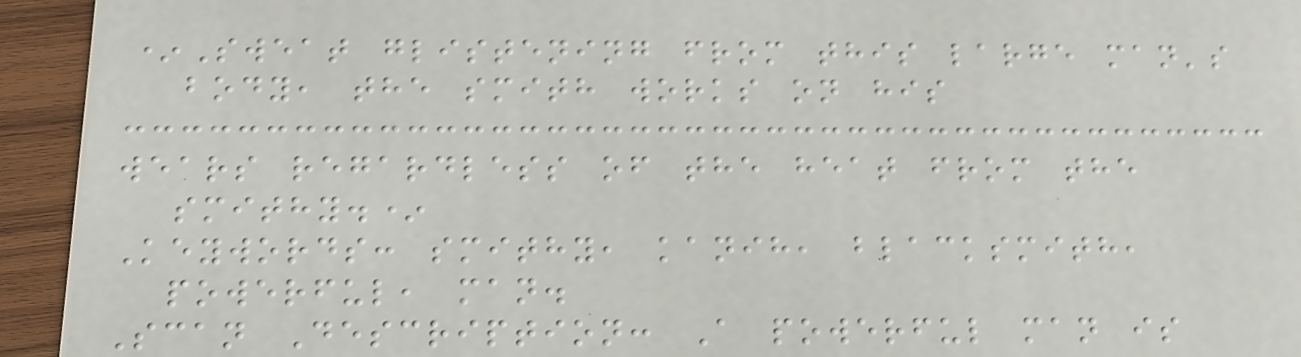*Sweat glistening from this large man's
body, the smith works on his
wears regardless of the heat from the
smithy.*
Keywords: smithy, kanih, blacksmith,
powerful, man.
Scan Description: A powerful man is
